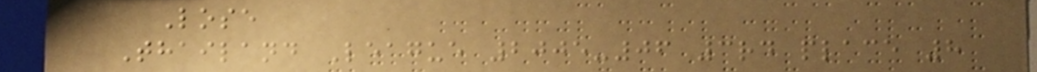Lose
Thailand League 2005-06 3rd place 8
